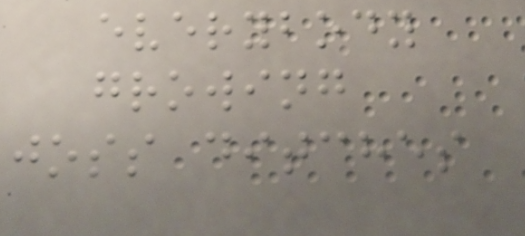everybody
growing
joss ditches
